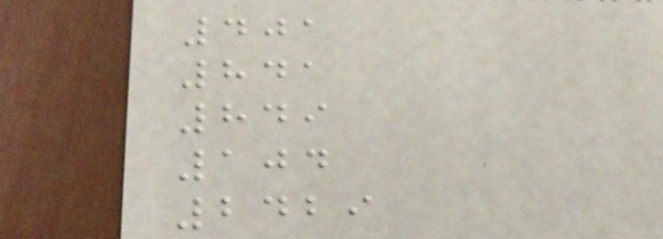401
841
849
104
2429
